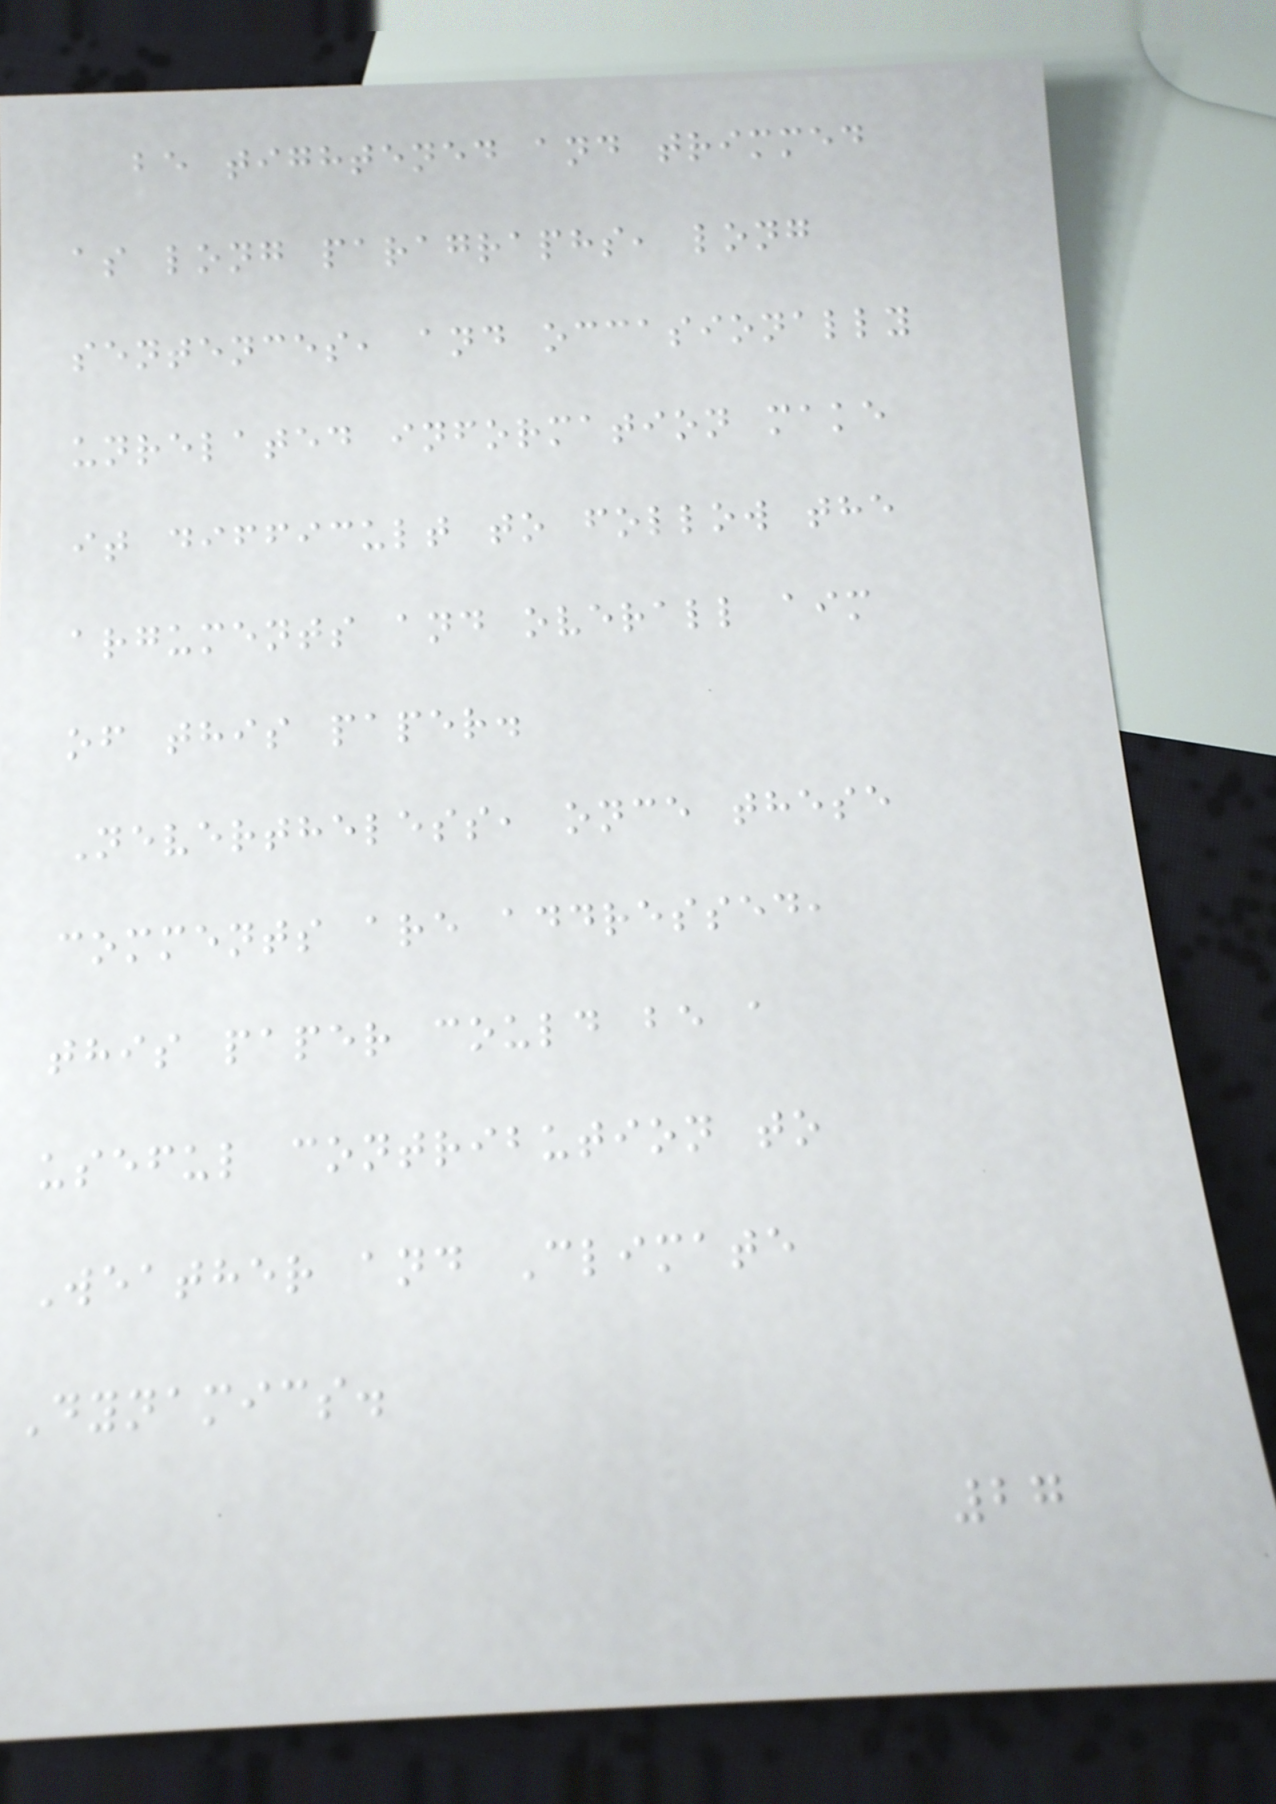be tightened and trimmed
as long paragraphs, long
sentences, and occasionally
unrelated information make
it difficult to follow the
arguments and overall aim
of this paper.
Nevertheless, once these
comments are addressed,
this paper could be a
useful contribution to
Weather and Climate
Dynamics.
27
